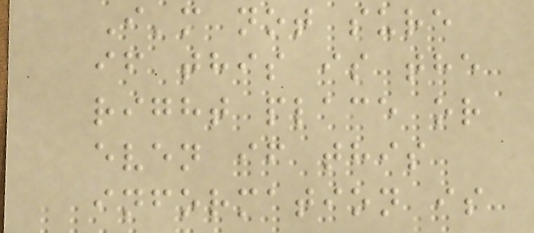I'm not sure
if this is the
right place or
even if this
information is
